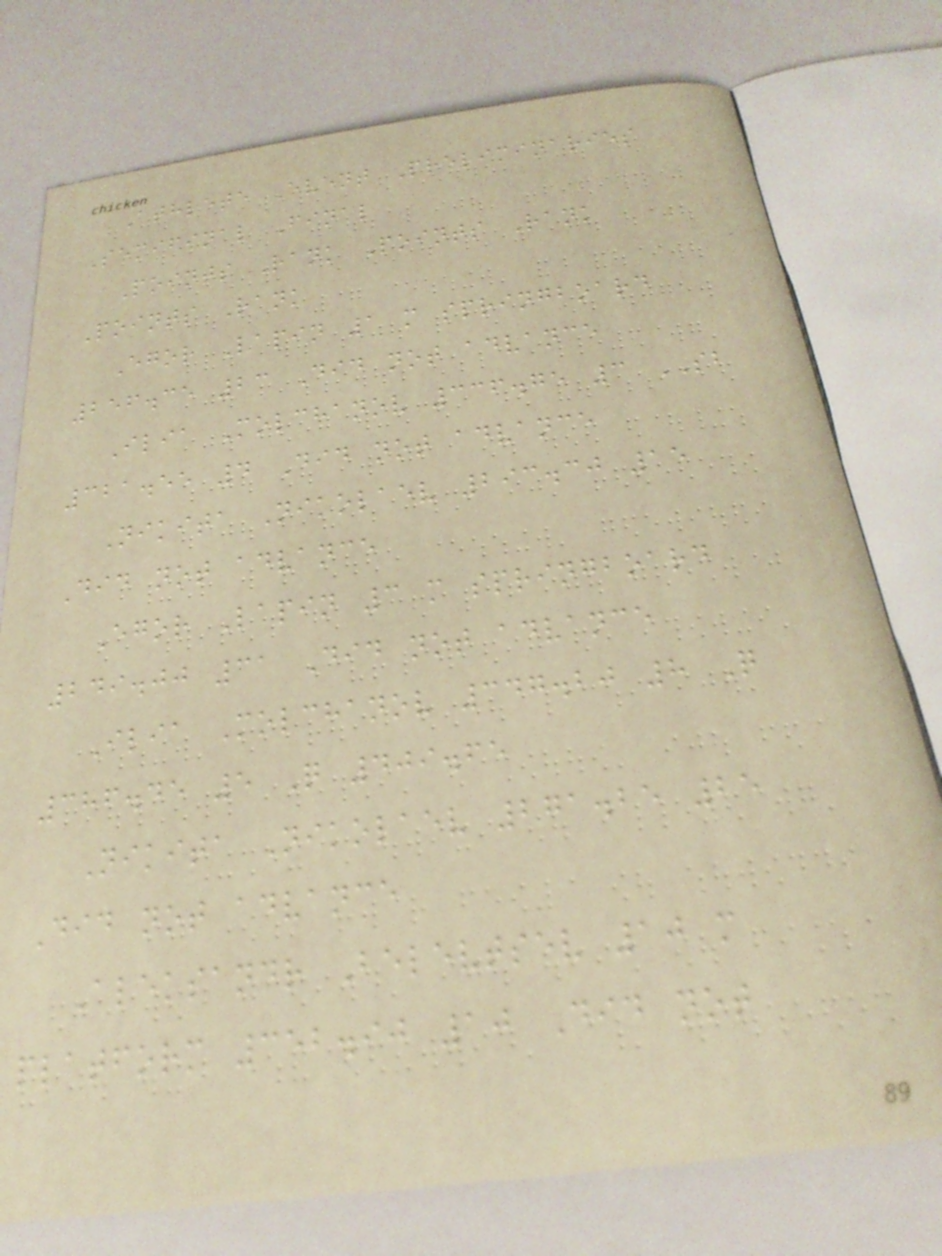Athlete Event Preliminaries
Semifinal Final
Points Rank Points Rank
Points Rank
Egor Lapin 1 m springboard
256.35 23 Did not advance
Ilia Molchanov 336.75 3 SB
321.55 4 Did not advance
Nikita Nikolaev 293.30 15
Did not advance
Egor Lapin 3 m springboard
249.00 31 Did not advance
Ilia Molchanov 347.20 8 Q
386.45 5 Q 409.65
Nikita Nikolaev 271.25 25
Did not advance
Aleksandr Belevtsev 10 m
platform 352.90 10 Did not
